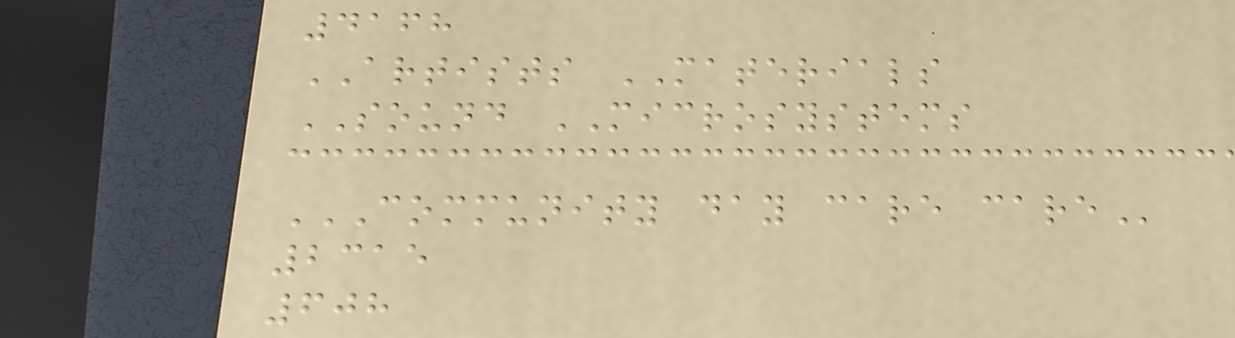4168
ARTISTS MATERIALS
SOUND MICROSYSTEMS
COMMUNITY DAY CARE CARE
2315
608
